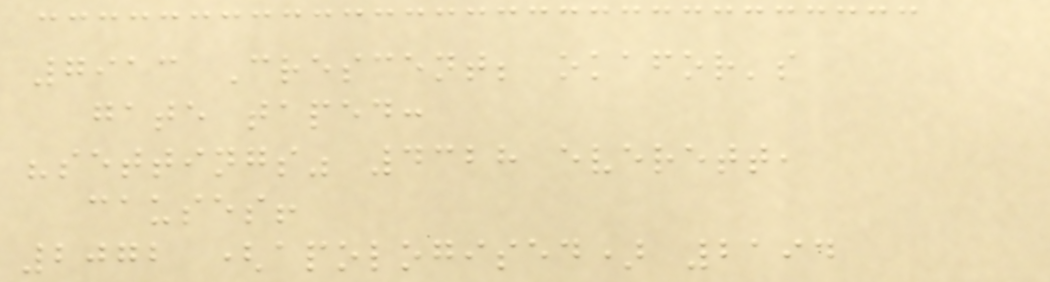7913 Crescent; okafor's
gate taped:
"settings" 4328 everett,
causes!
2072 (apologised) 2194
